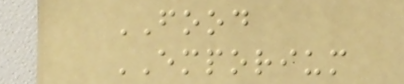FOOD
EMPORIUM
